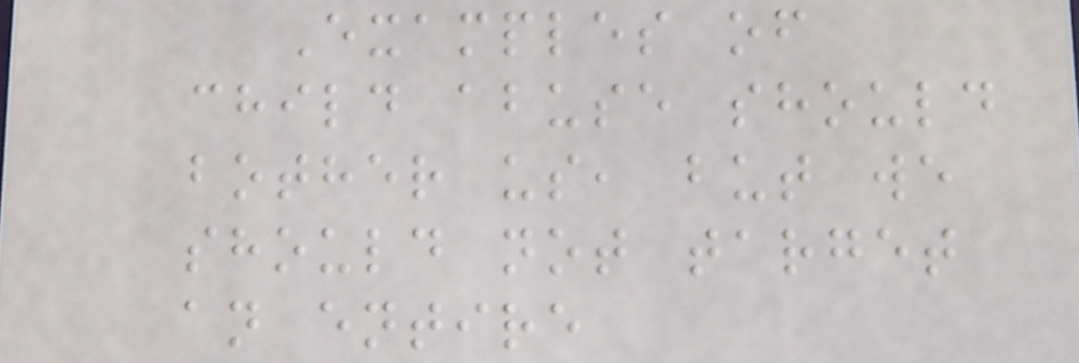Examples of
child abuse should
bother us, but we
should not target
an entire
